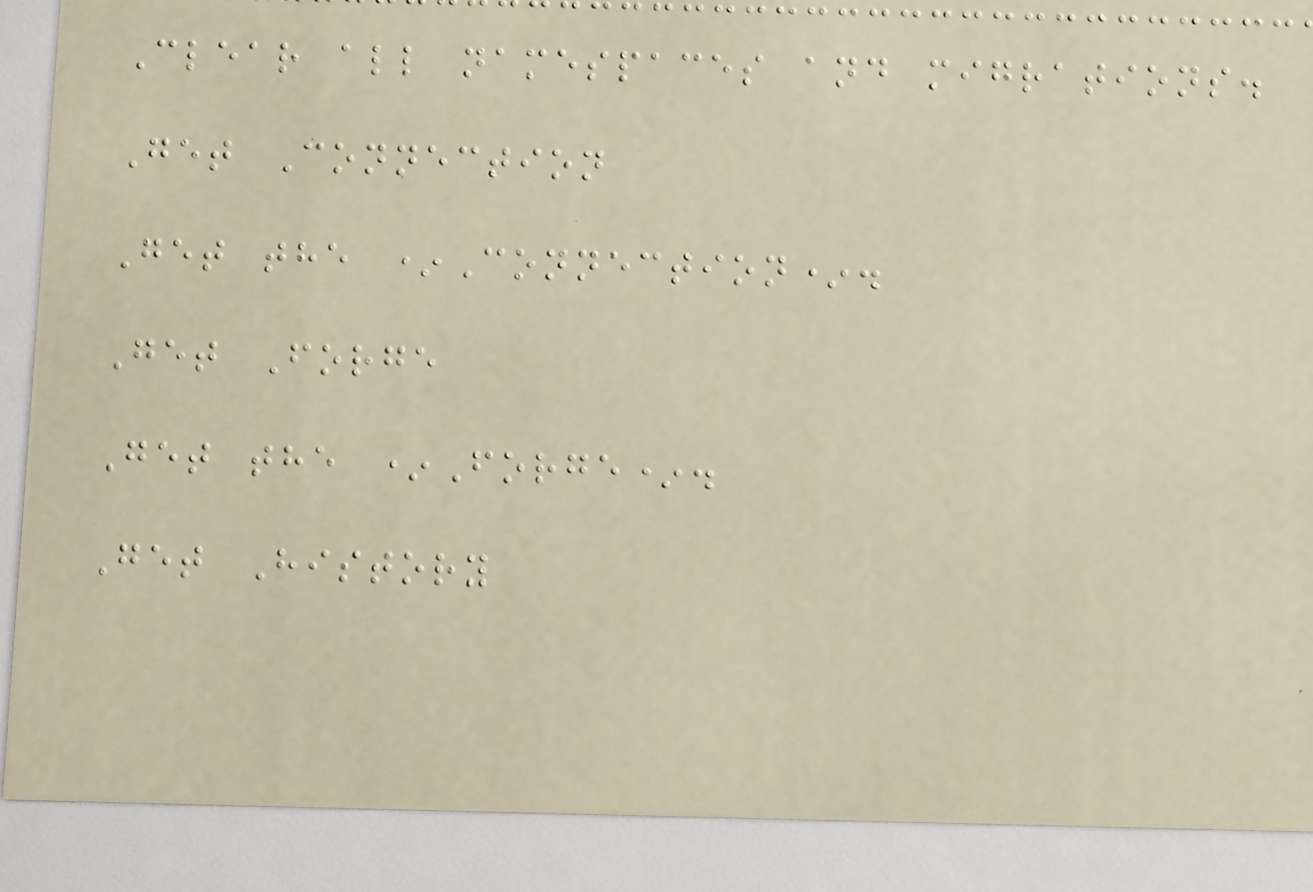Clear all namespaces and migrations.
Get Connection
Get the *Connection*.
Get Forge
Get the *Forge*.
Get History
